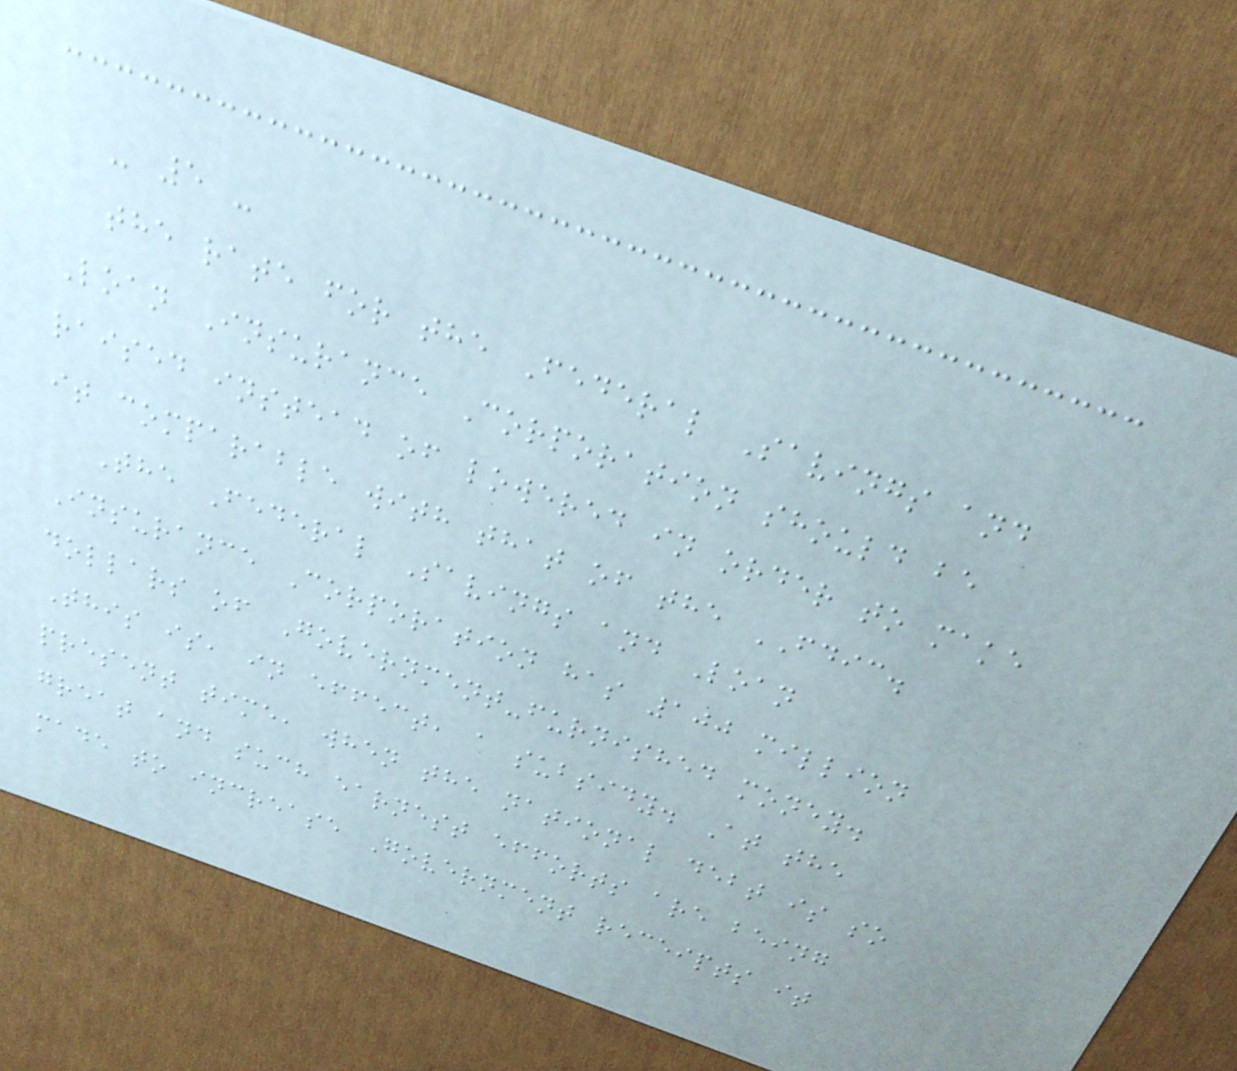- 5 -
the rate for the Federal Savings and
Loan Insurance Corporation should be
raised instead of lowered in order to make
it comparable with that of the FDIC.
The Federal Savings and Loan
Insurance Corporation has 100 million
dollars of Government-furnished money.
This is, in effect, a subsidy. At the
present time, when the national debt is so
great and such earnest efforts are being
made to increase Government receipts it
